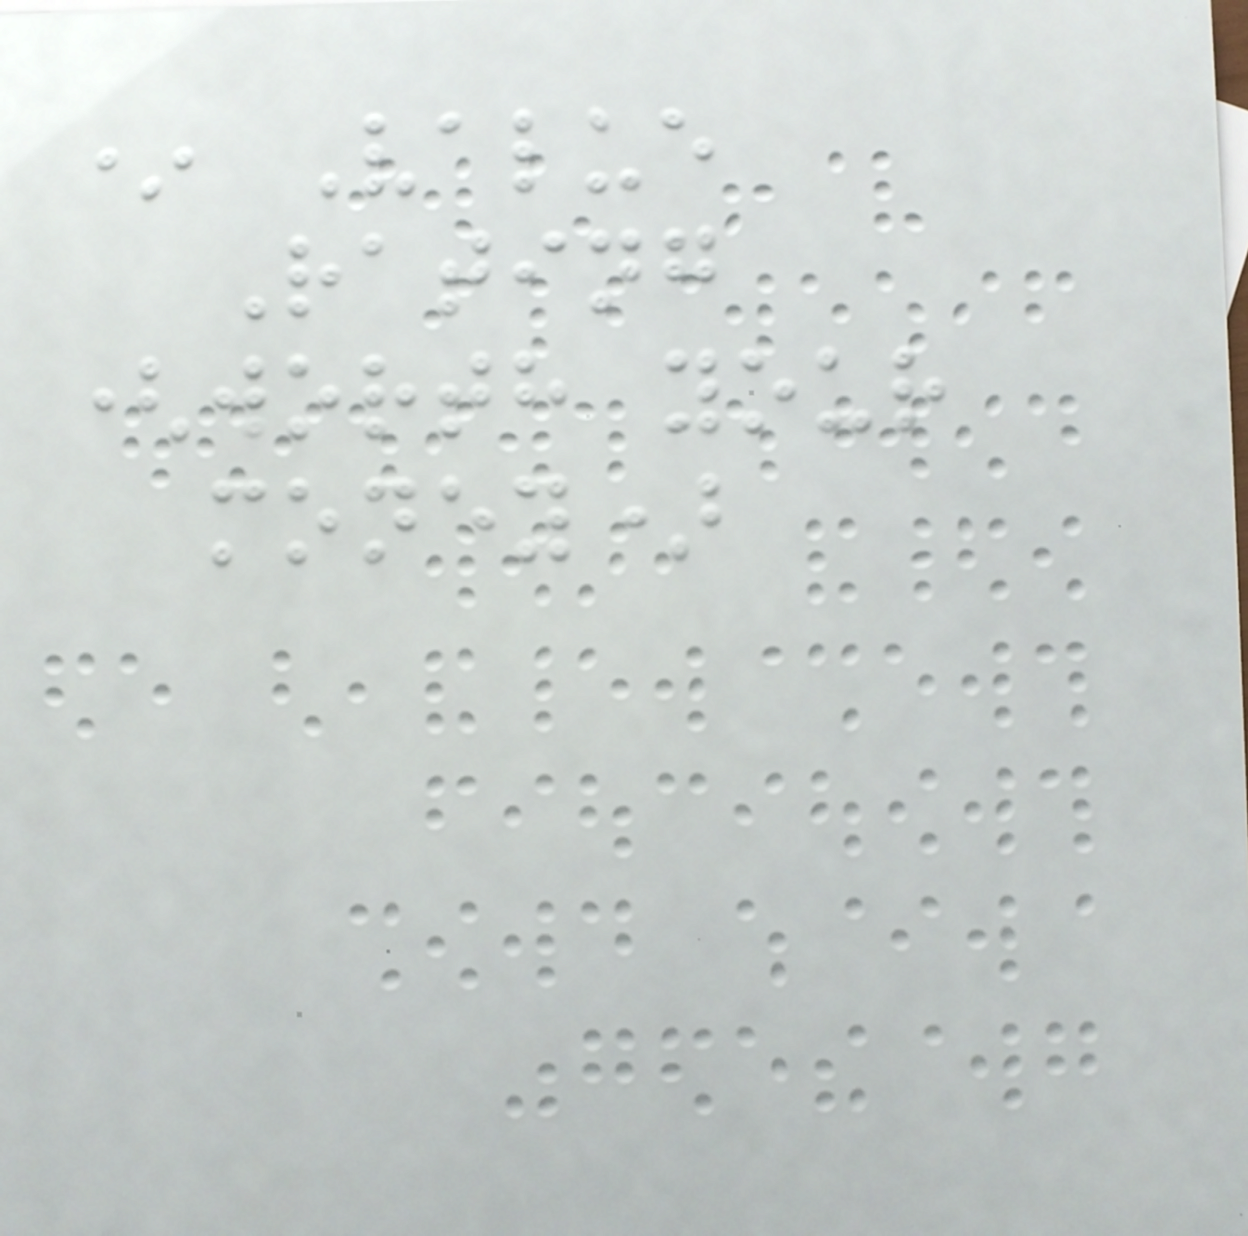* Value
Rating
(worth your
money)
